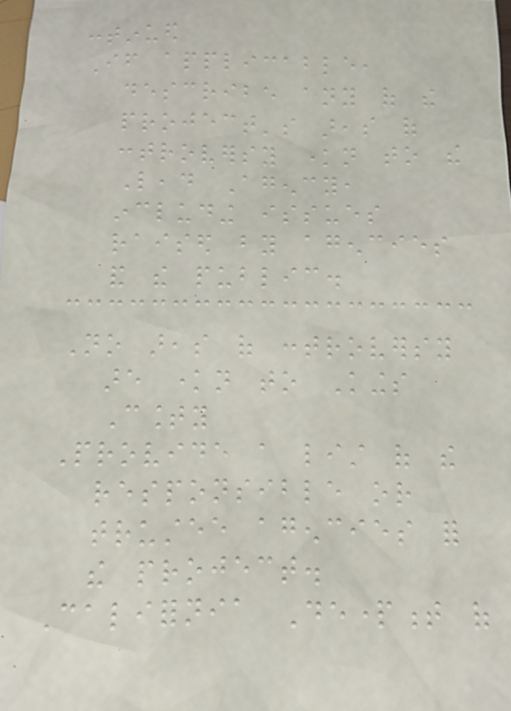continued
If applicable,
describe any of the
project's areas of
controversy known to the
Lead Agency,
including issues
raised by agencies
and the public.
No areas of controversy
are known to Kings
County
Provide a list of the
responsible or
trustee agencies for
the project.
California Department of
